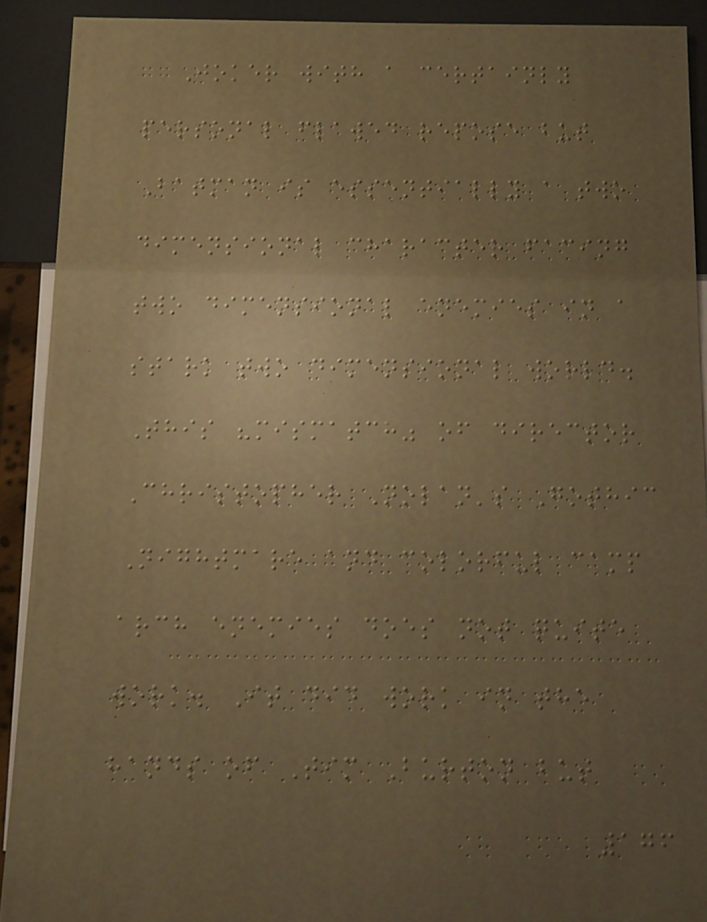Joker with a certainly
personal flawed repose but
Batman is essentially a two
dimensional character facing
two dimensional enemies in a
stark two dimensional world.
This "mismatch" of director
Christopher Nolan's Gothic
Nightmare and colorful camp
arch enemies does not quite
work. It did work in the
hands of Tim Burton but
176
